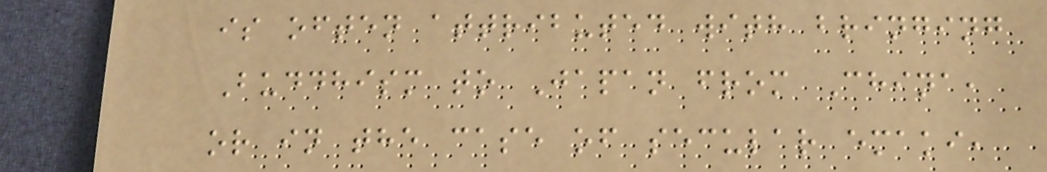is often attributed with bringing
Buddhism to Japan from China,
or in the case of secular emaki,
